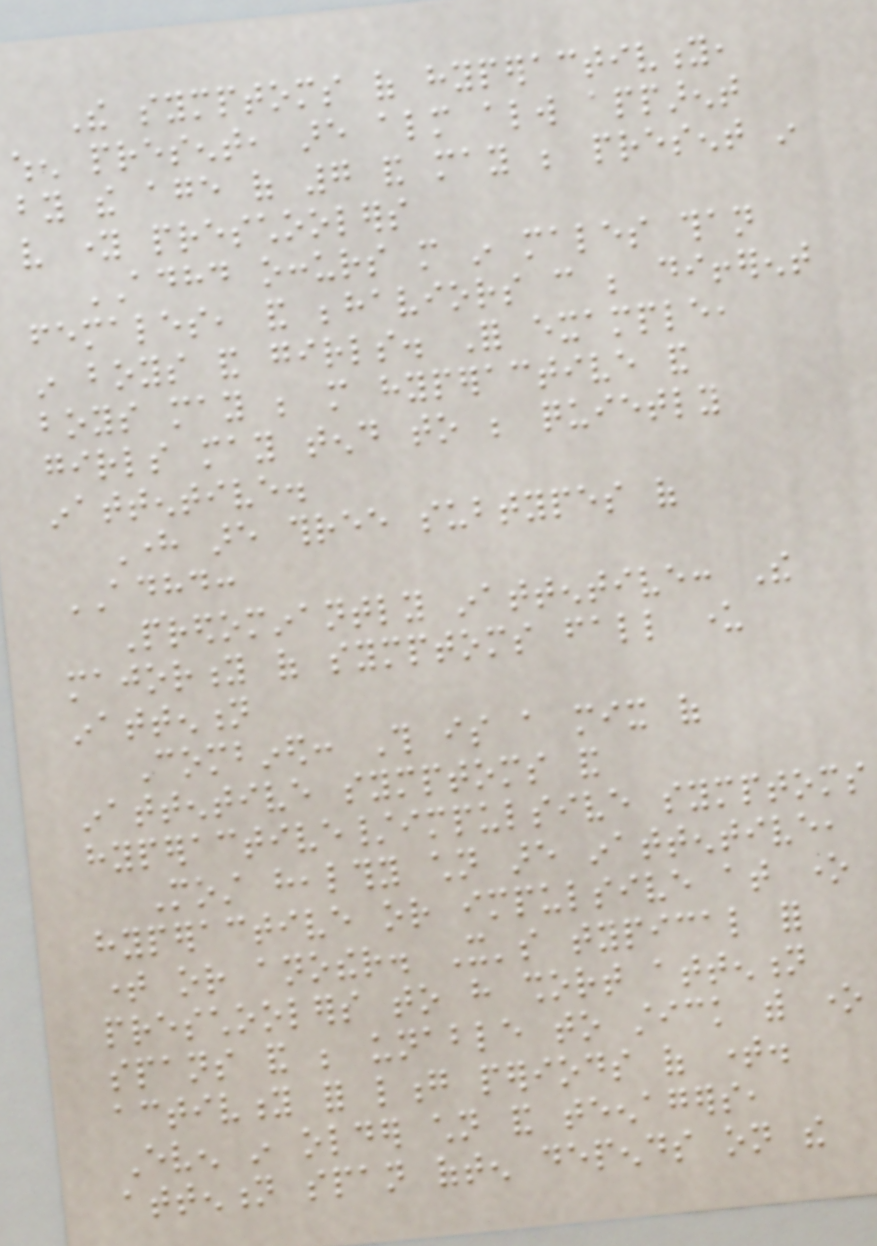The symptoms of hyperactivity,
when present, are almost always apparent
by the age of 7 and may be present in
very young preschoolers
ADHD occurs more in males than
females, and behaviors can be different
in boys and girls. For example,
boys may be more hyperactive and
girls may tend to be quietly
inattentive.
Here are three subtypes of
ADHD:
Predominantly inattentive: The
majority of symptoms fall under
inattention
Combined: This is a mix of
inattentive symptoms and
hyperactive/impulsive symptoms
Most healthy children are inattentive,
hyperactive or impulsive at one
time or another. It's typical for
preschoolers to have short attention
spans and be unable to stick with one
activity for long periods of time.
Even in older children and teenagers,
attention span often depends on the
